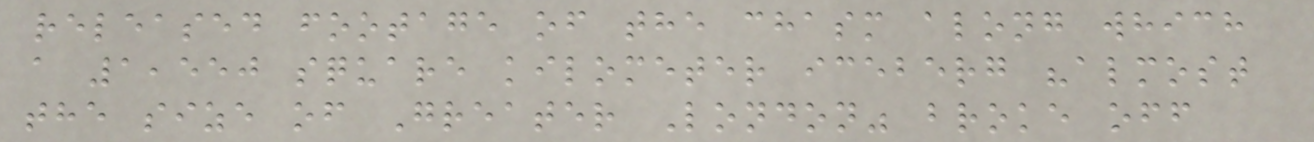released footage of the chasm along which
a 1,550 square kilometer iceberg "almost
the size of Greater London" broke off
